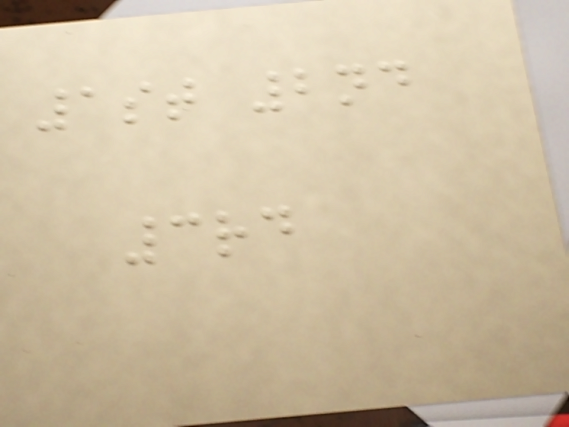1st 2nd
3rd
